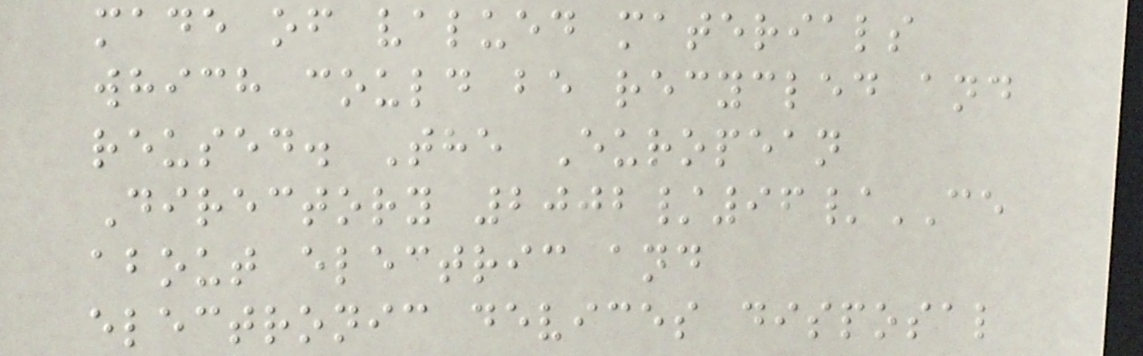made of valued materials
which could be recycled and
reused. The European
Directory 2002/96/CE
about electric and
electronic devices disposal
